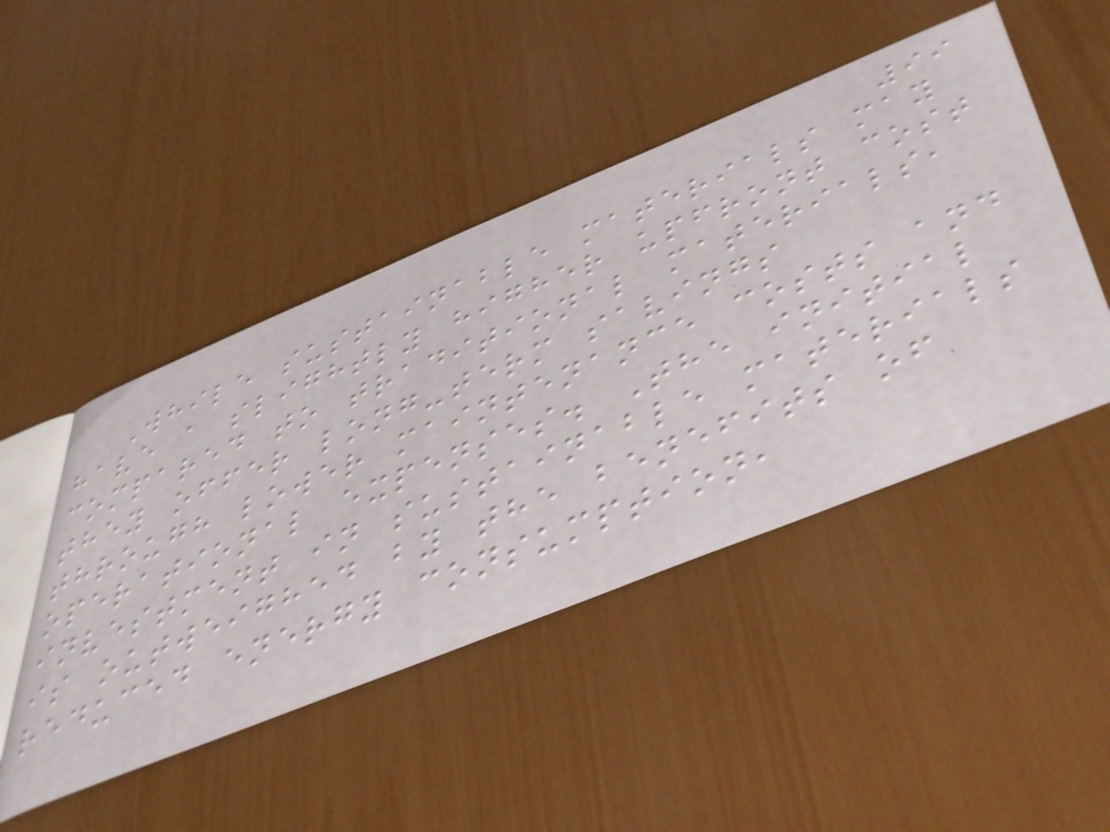99
While sustainable materials may
have a slightly higher upfront cost
compared to traditional materials,
they offer long-term savings
through lower maintenance costs and
operational expenses. The initial
investment in sustainable materials
is outweighed by the benefits of
reduced energy consumption,
